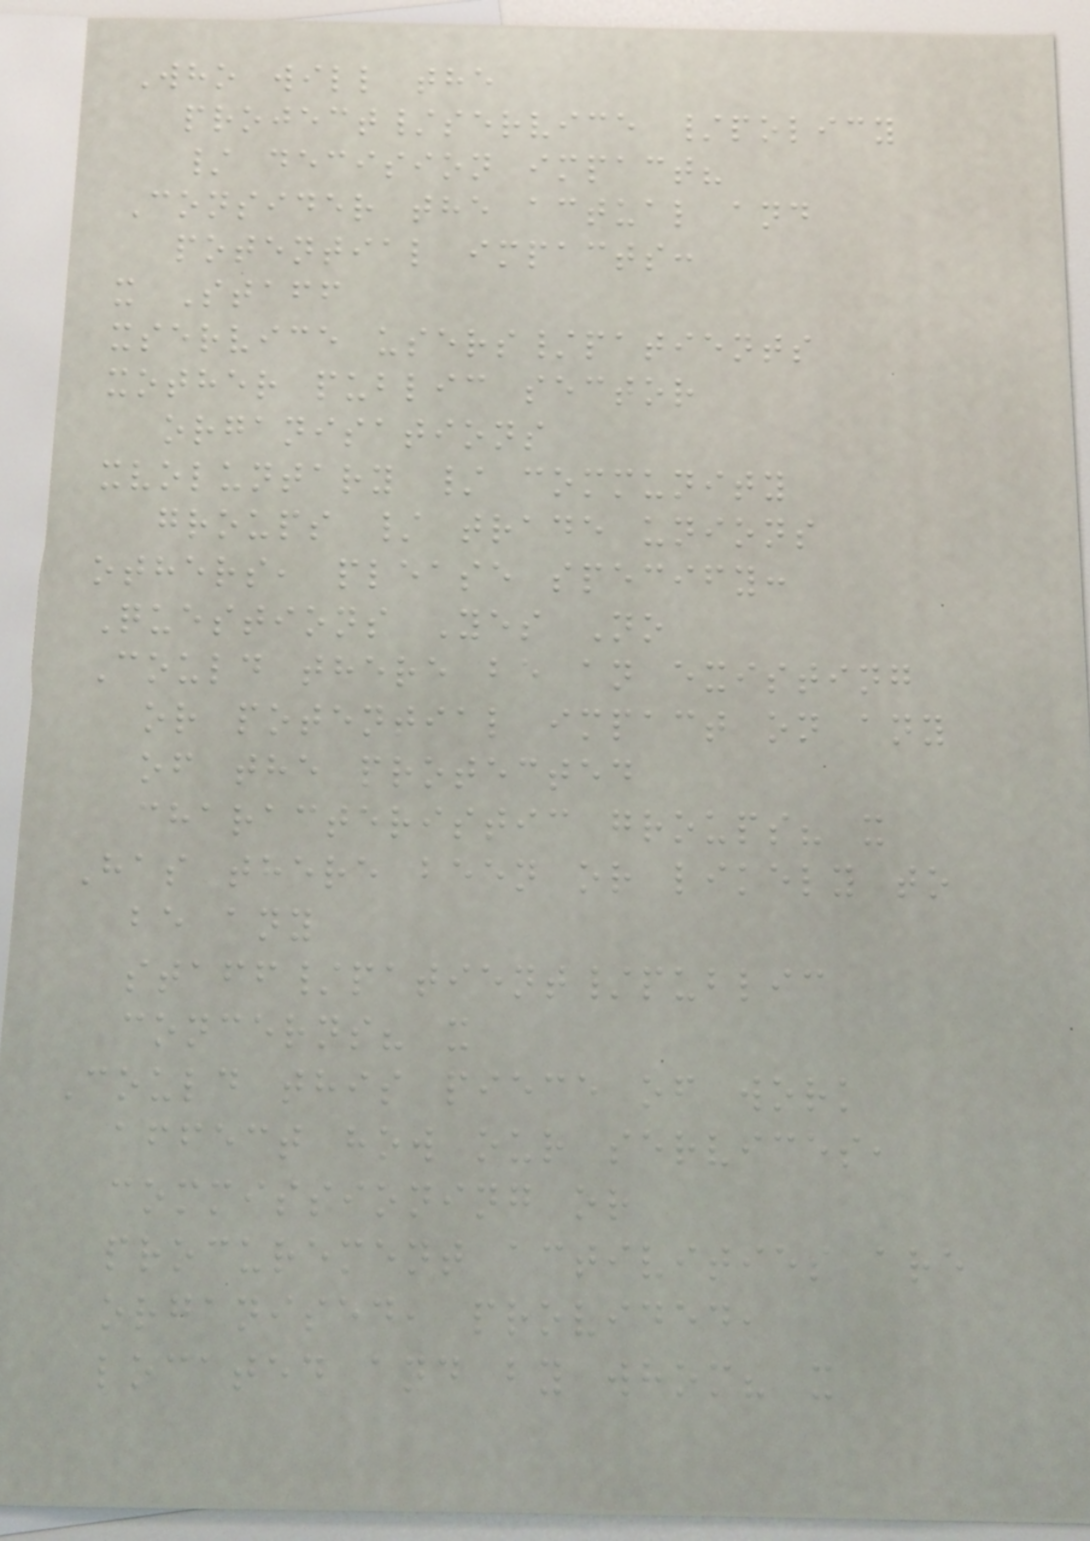Who will the
project/service /policy
/ decision impact?
Consider the actual and
potential impacts:
x Staff
xservice users/patients
xother public sector
organisations
xvoluntary / community
groups / trade unions
others, please specify:
Questions Yes No
Could there be an existing
or potential impact on any
of the protected
characteristic groups? x
Has there been or likely to
be any
staff/patient/public
concerns? x
Could this piece of work
affect how our services,
commissioning or
procurement activities are
organised, provided,
located and by whom? x
